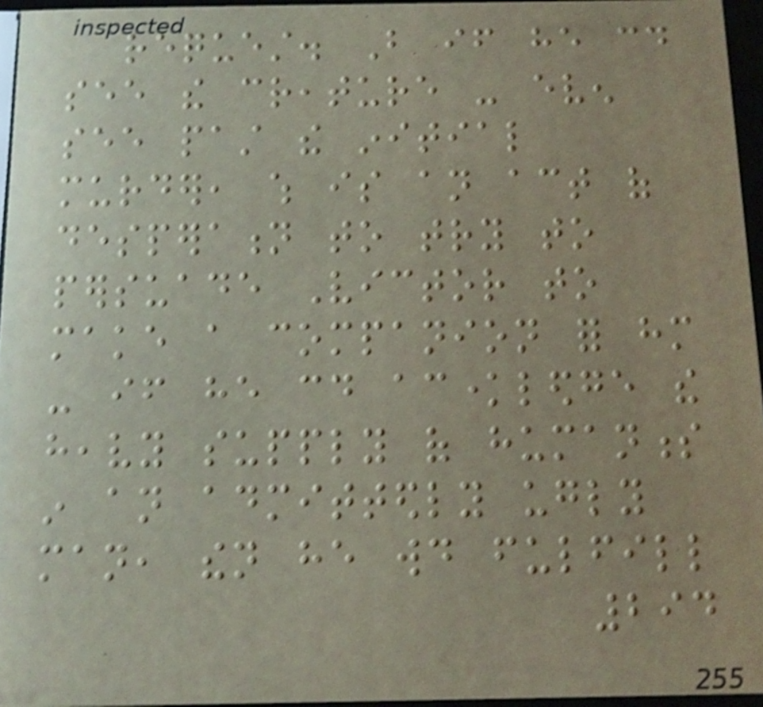request. But if he could
see the creature - even
see past the initial
murder, which is an act of
desperation to try to
persuade Victor to
make a companion for him
- if he could acknowledge the
heavy supply of humanness
in an admittedly ugly
man, then he would fulfill
294
